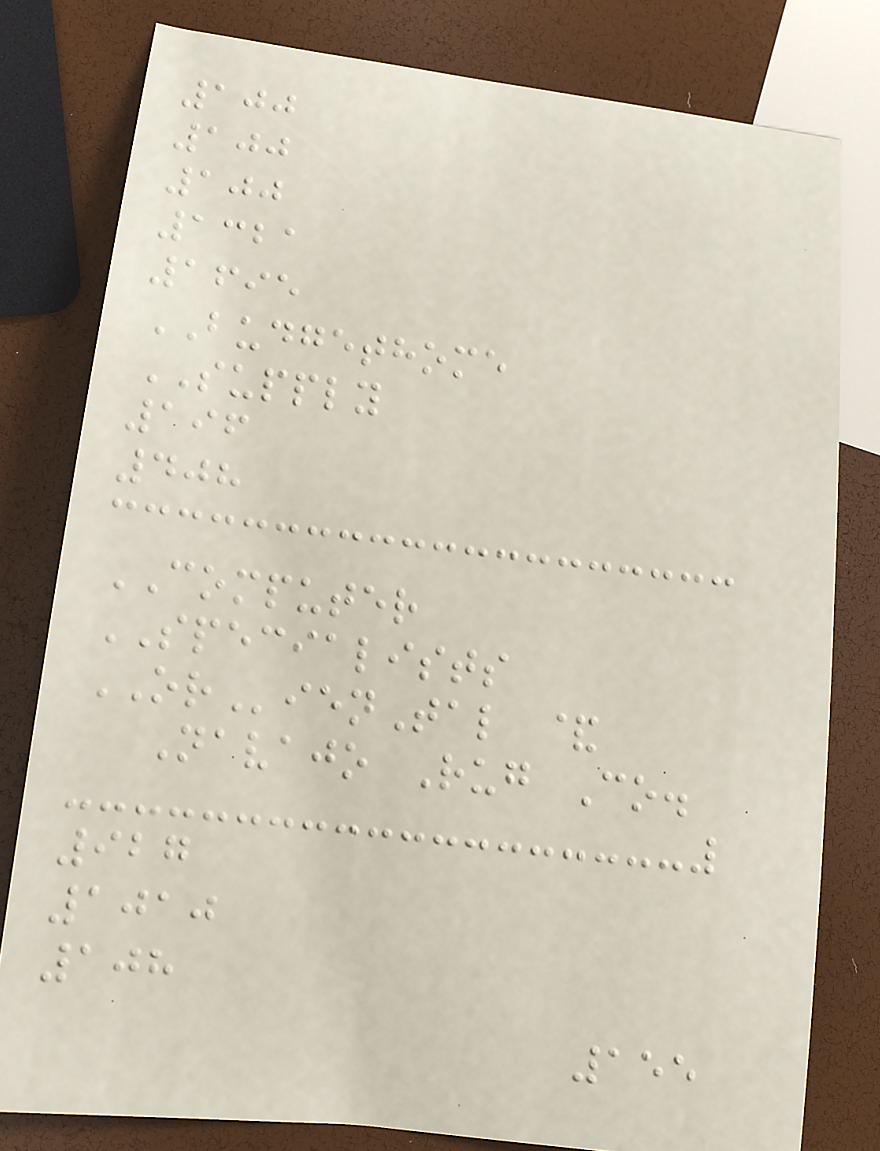100
100
100
1321
1695
BUDGETHOME
SUPPLY
196
408
COMPUTER
SPECIALISTS
ORienTal &
Navajo Rug Co.
927
1010
108
155
